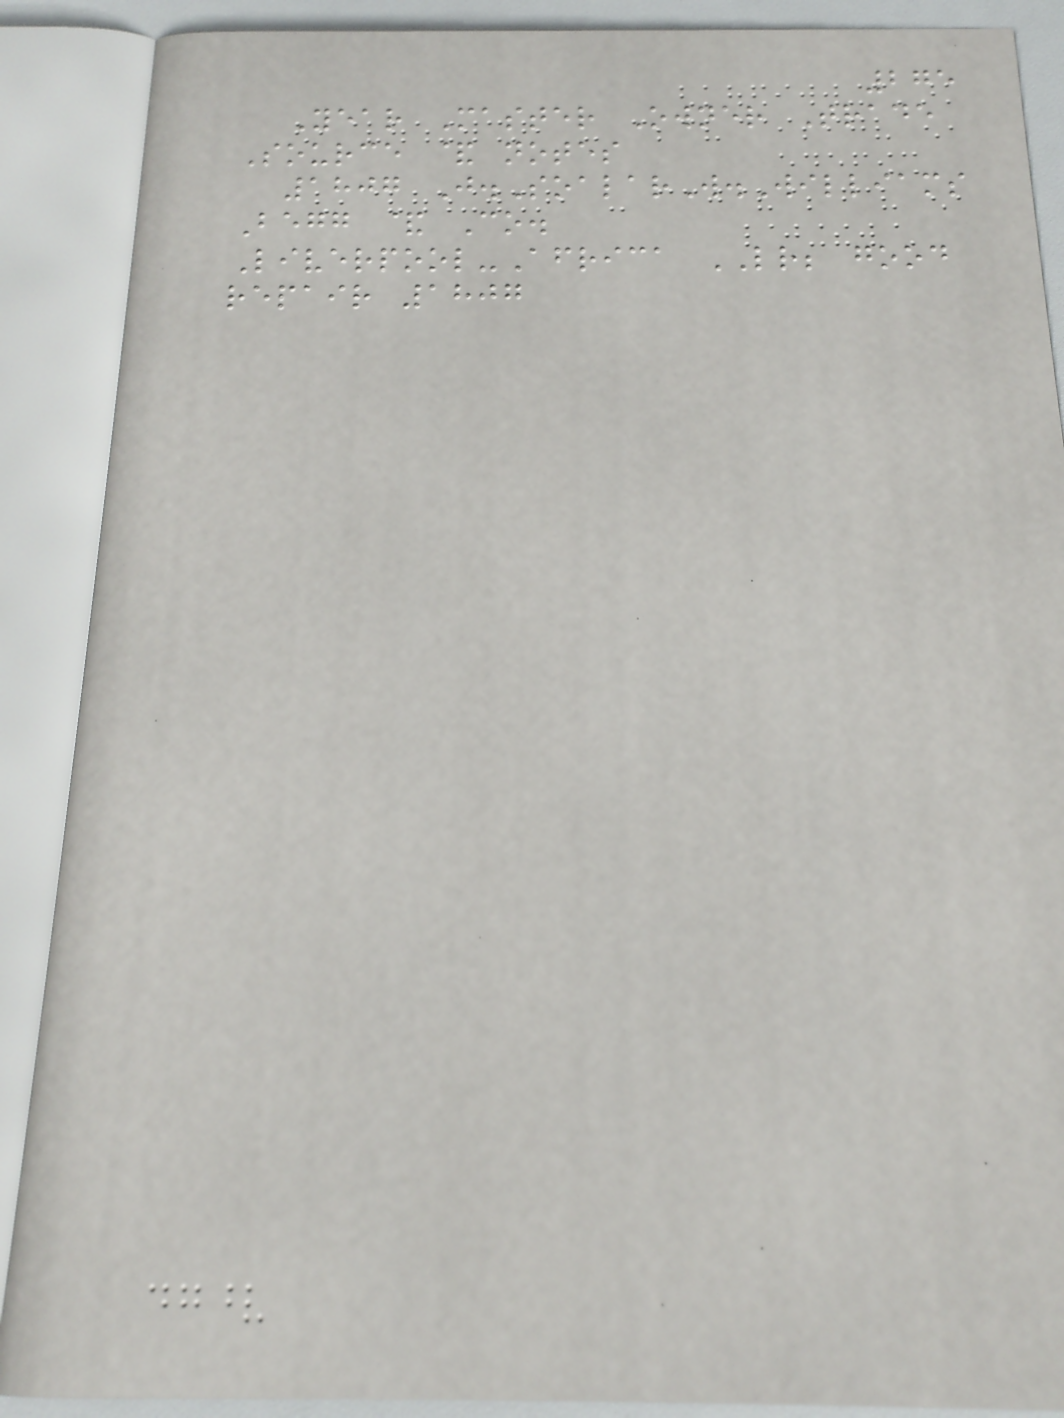275
Year Master Owner Trade
Source & notes
1807 J.SoalarW.Williams
Begg & Co.
Liverpool-Africa LR; good
repair 1807
